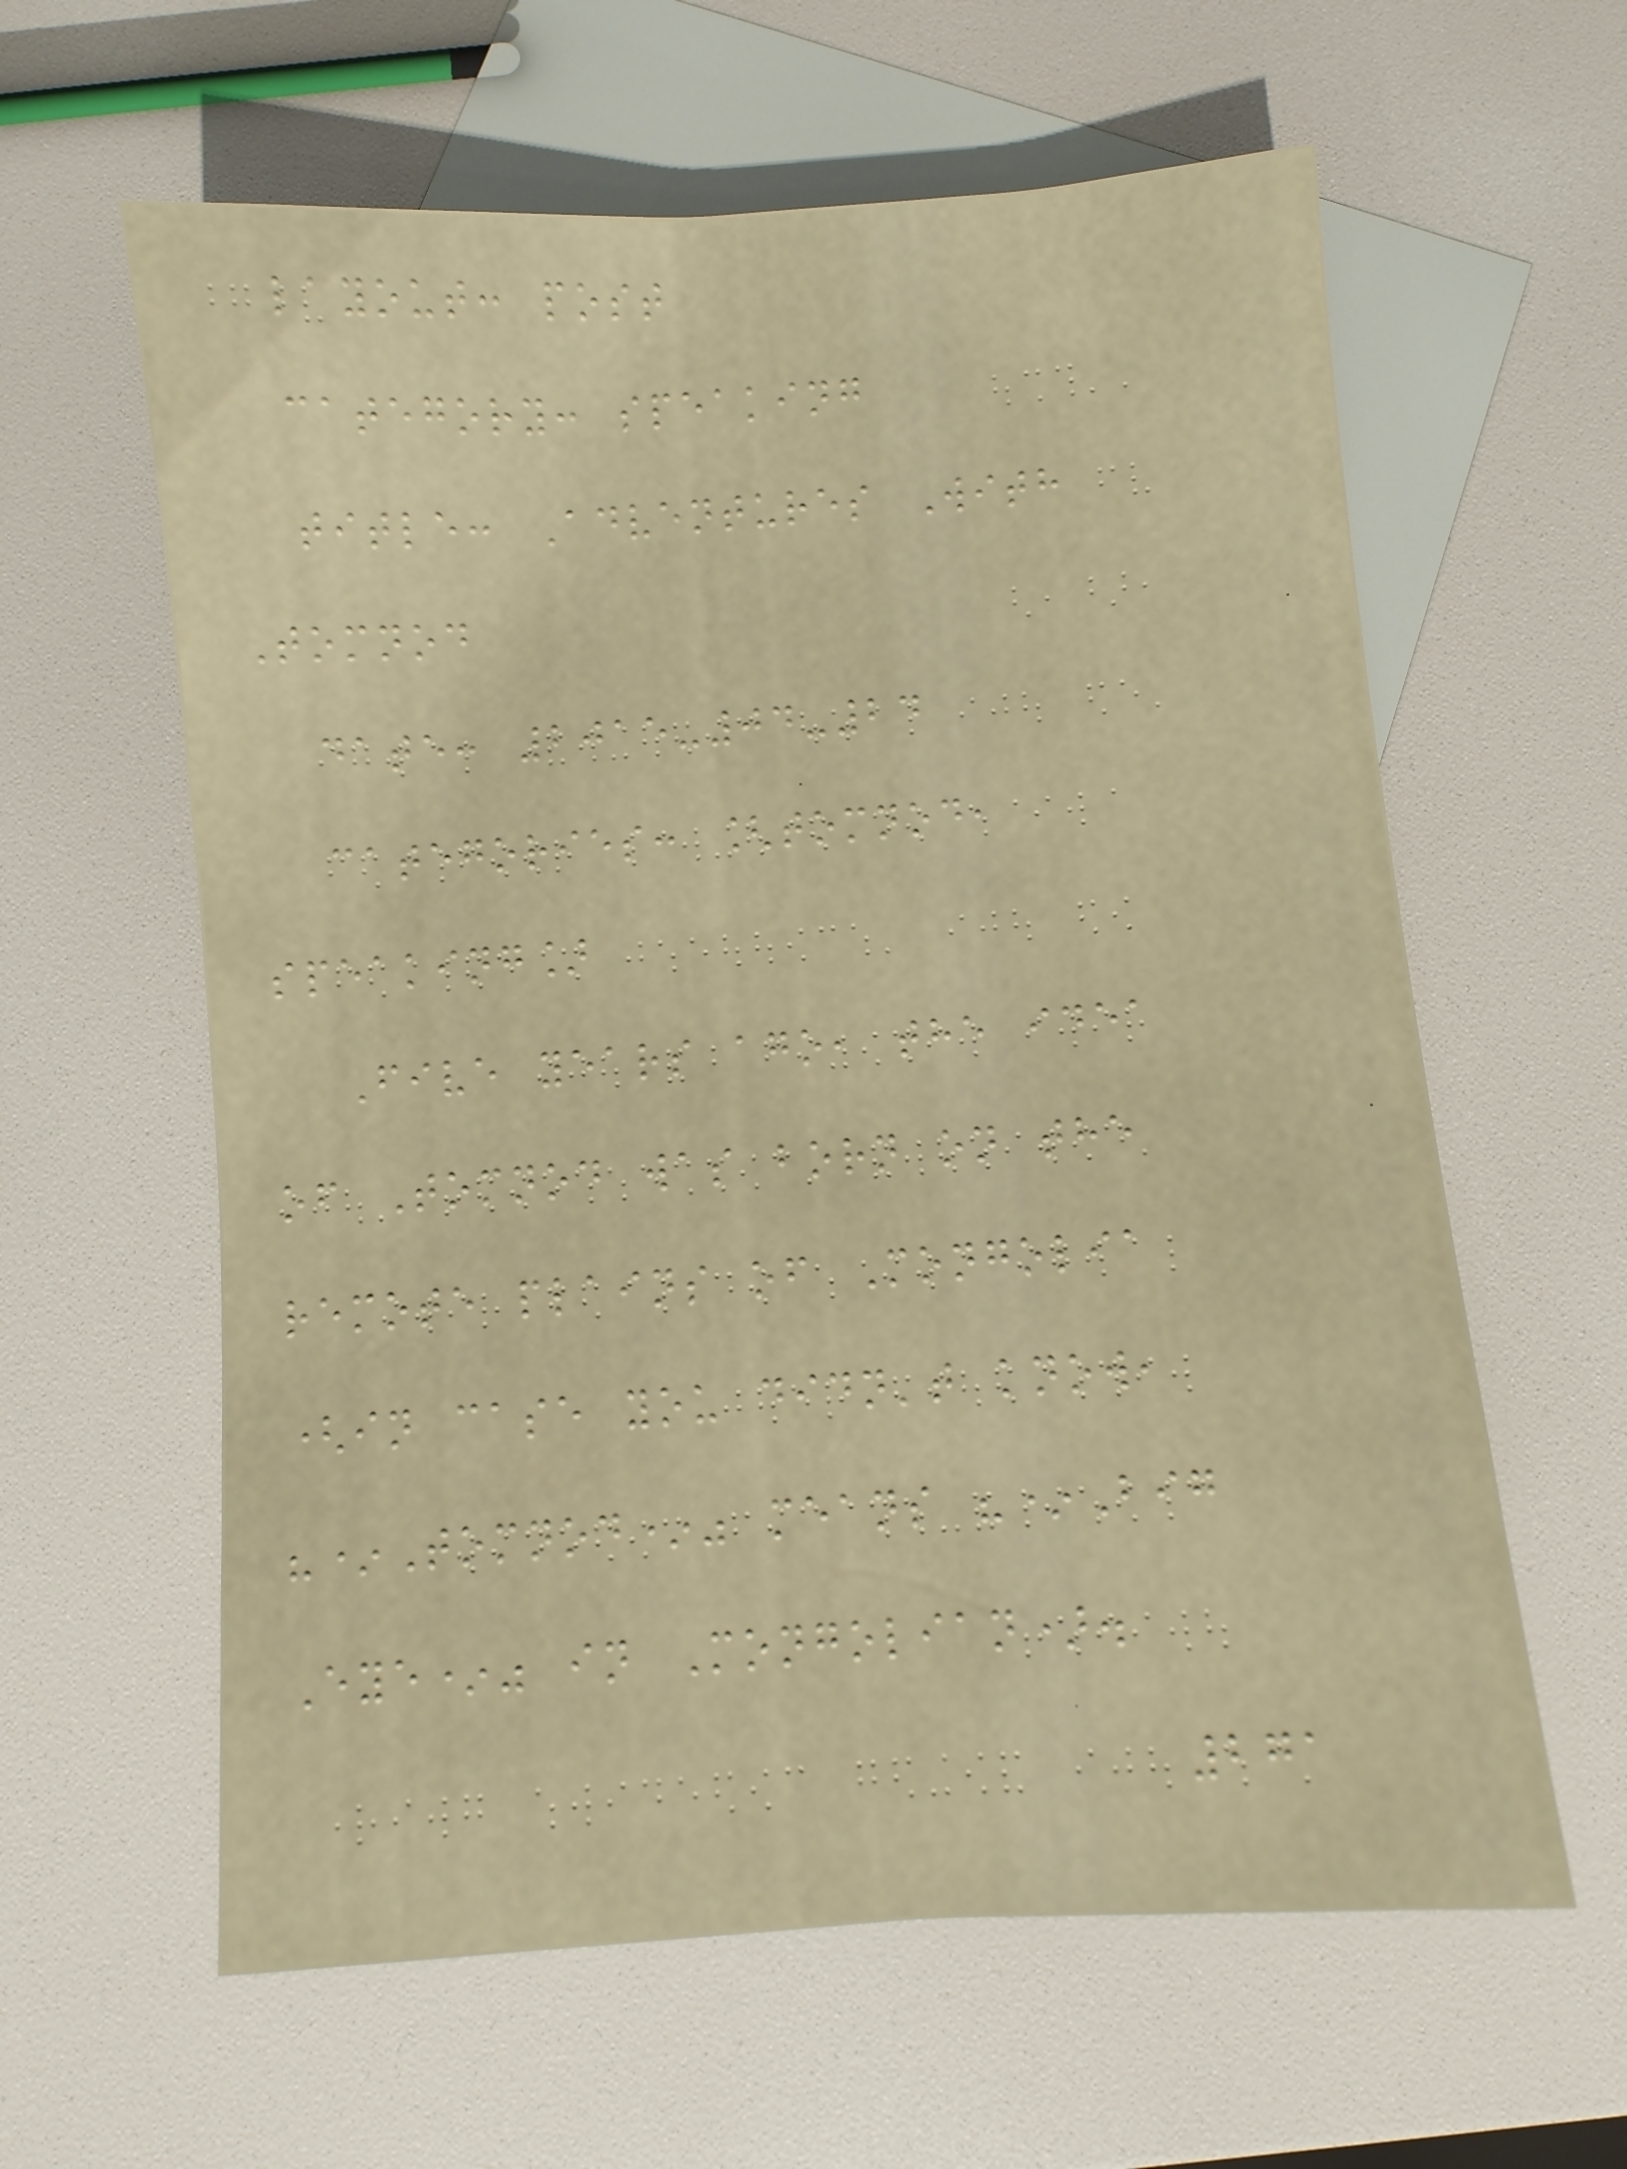layout: post
category: speaking
title: Adventures With
Tomnod
date: 2015-04-24
categories: [tomnod,
speaking]
Five years ago, the idea
of Tomnod was born on the
remote plains of Mongolia
(in case you didn't know,
"*Tomnod*" means "*Big
Eye*" in Mongolian).
271
